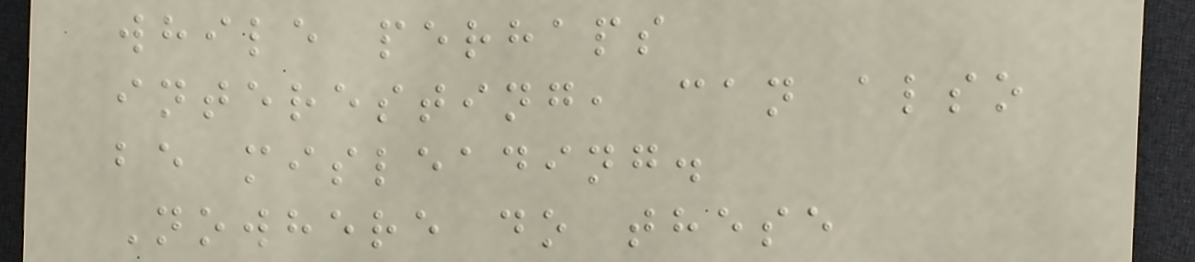while perhaps
interesting, can also
be misleading.
Nowhere do these
